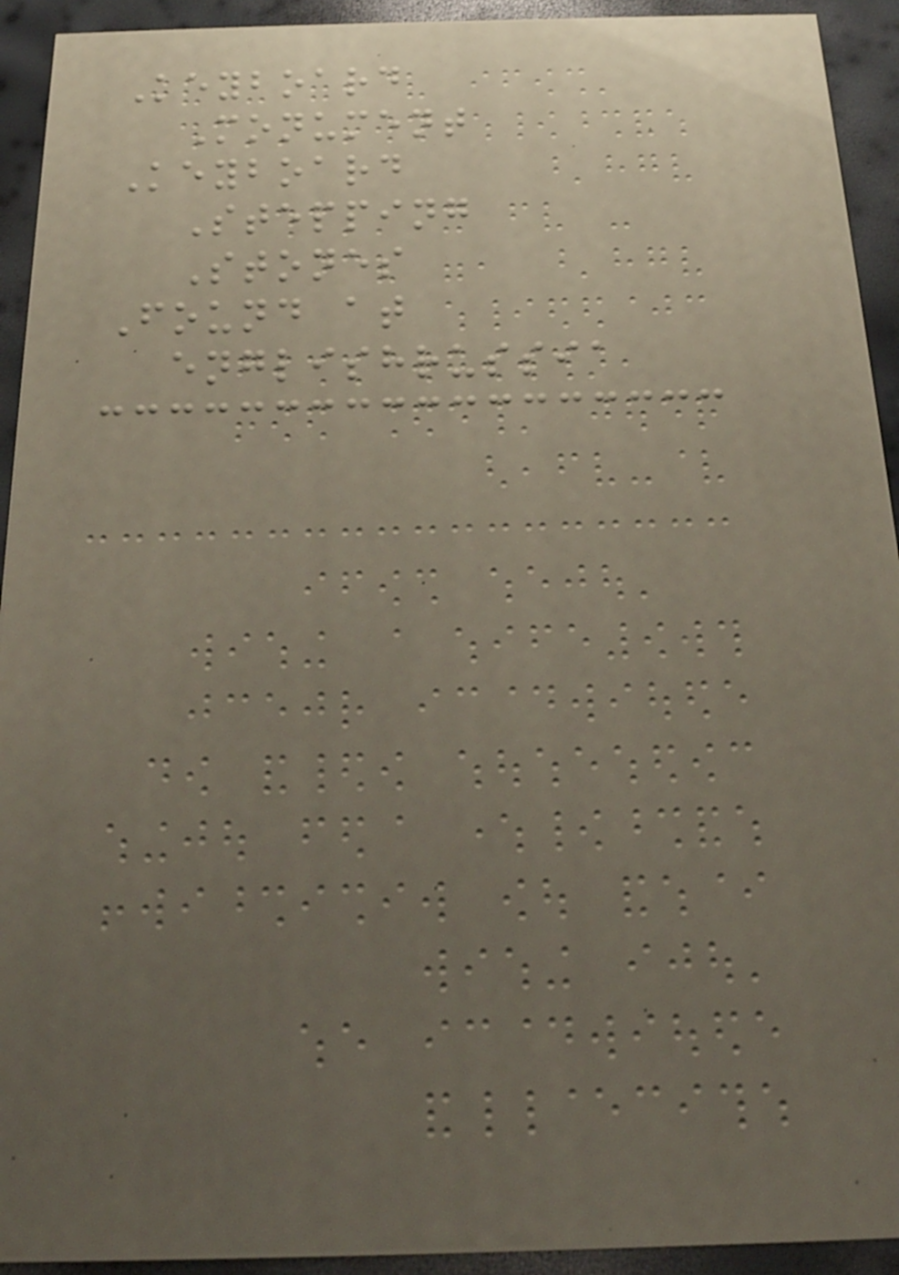Keyboard
Monument
Keyboard
Stepping
Stones
Found at
englishrussia
